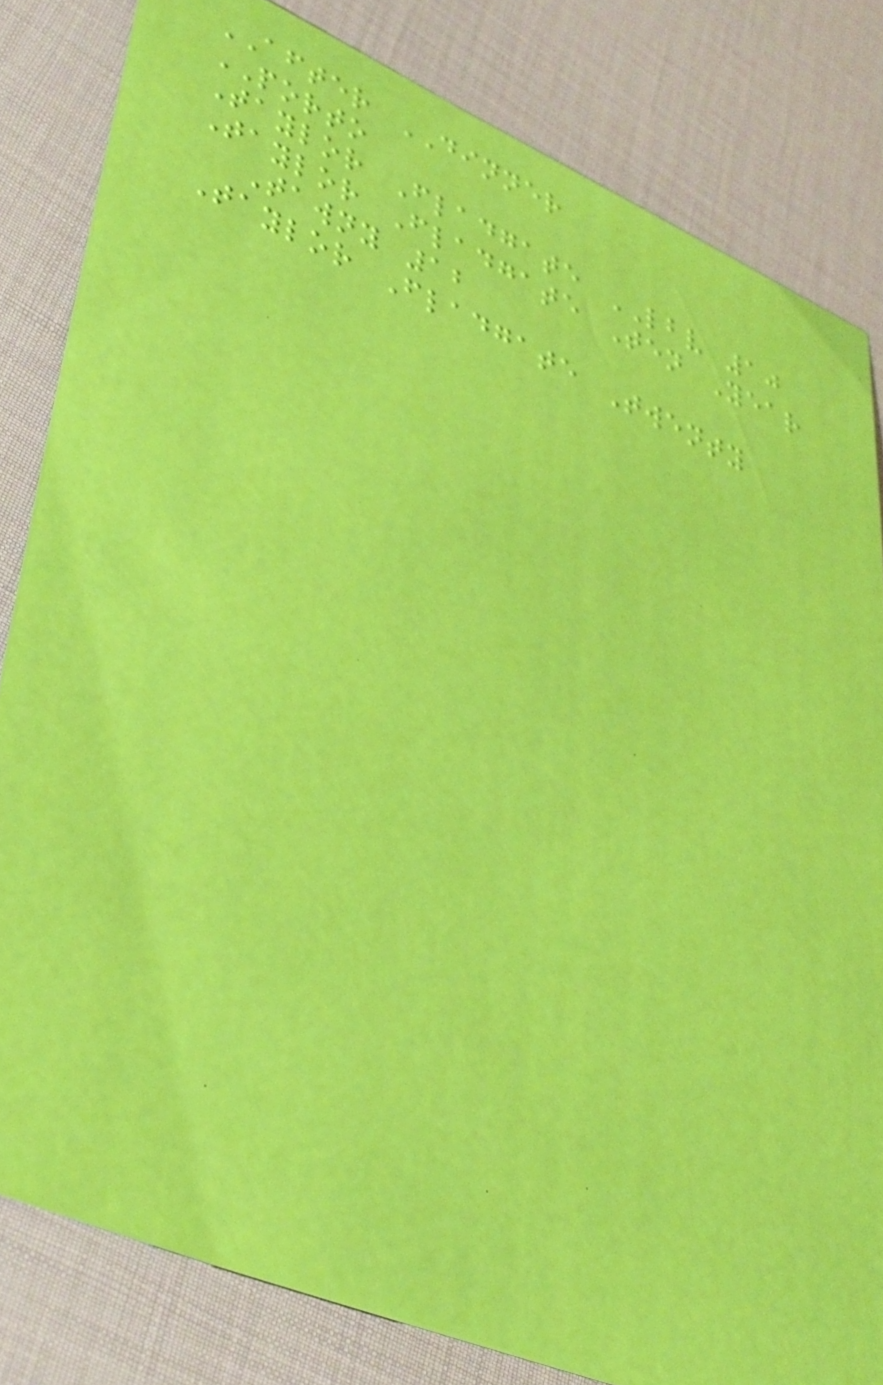AFTER DINNER
PORTO
Taylor Fladgate LBV 10
Taylor Fladgate Ten Year
Tawny 12
Taylor Fladgate Twenty
